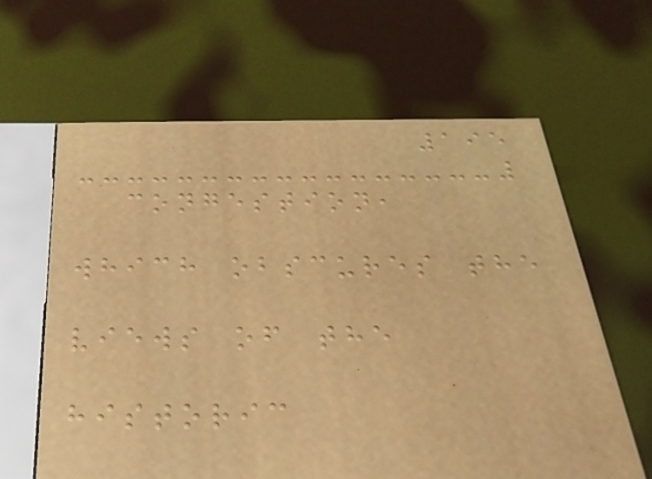195
congestion,
which obscures the
views of the
historic
